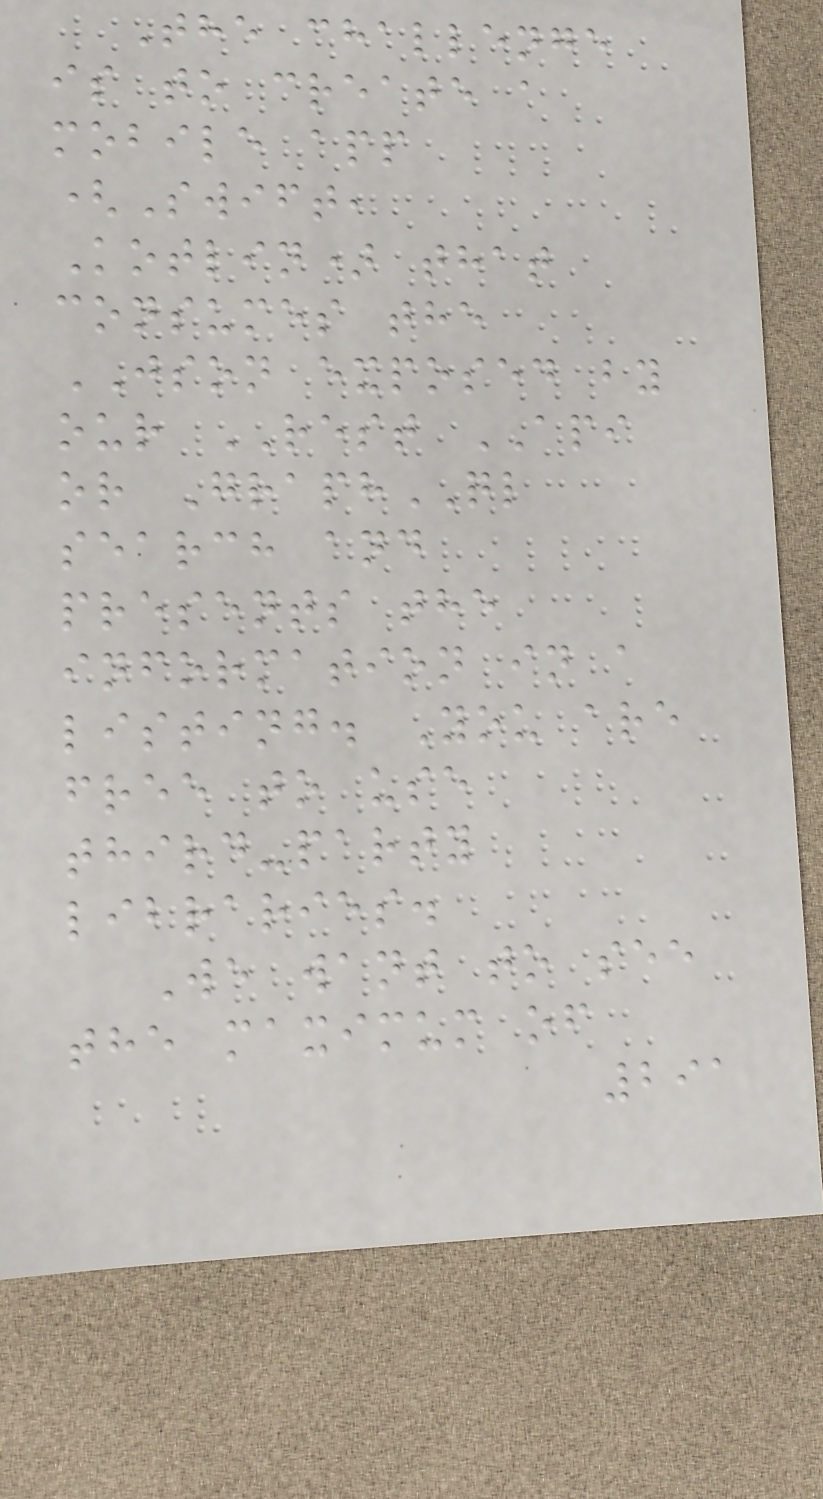The challenge
is to create a
mobile app
(Swift,
Kotlin) that
consumes the
JSON exposed by
our REST API
or GraphQL
search and
presents the
information in a
listing. You are
free to use
third-party
libraries.
We want to see
the maximum of
291
